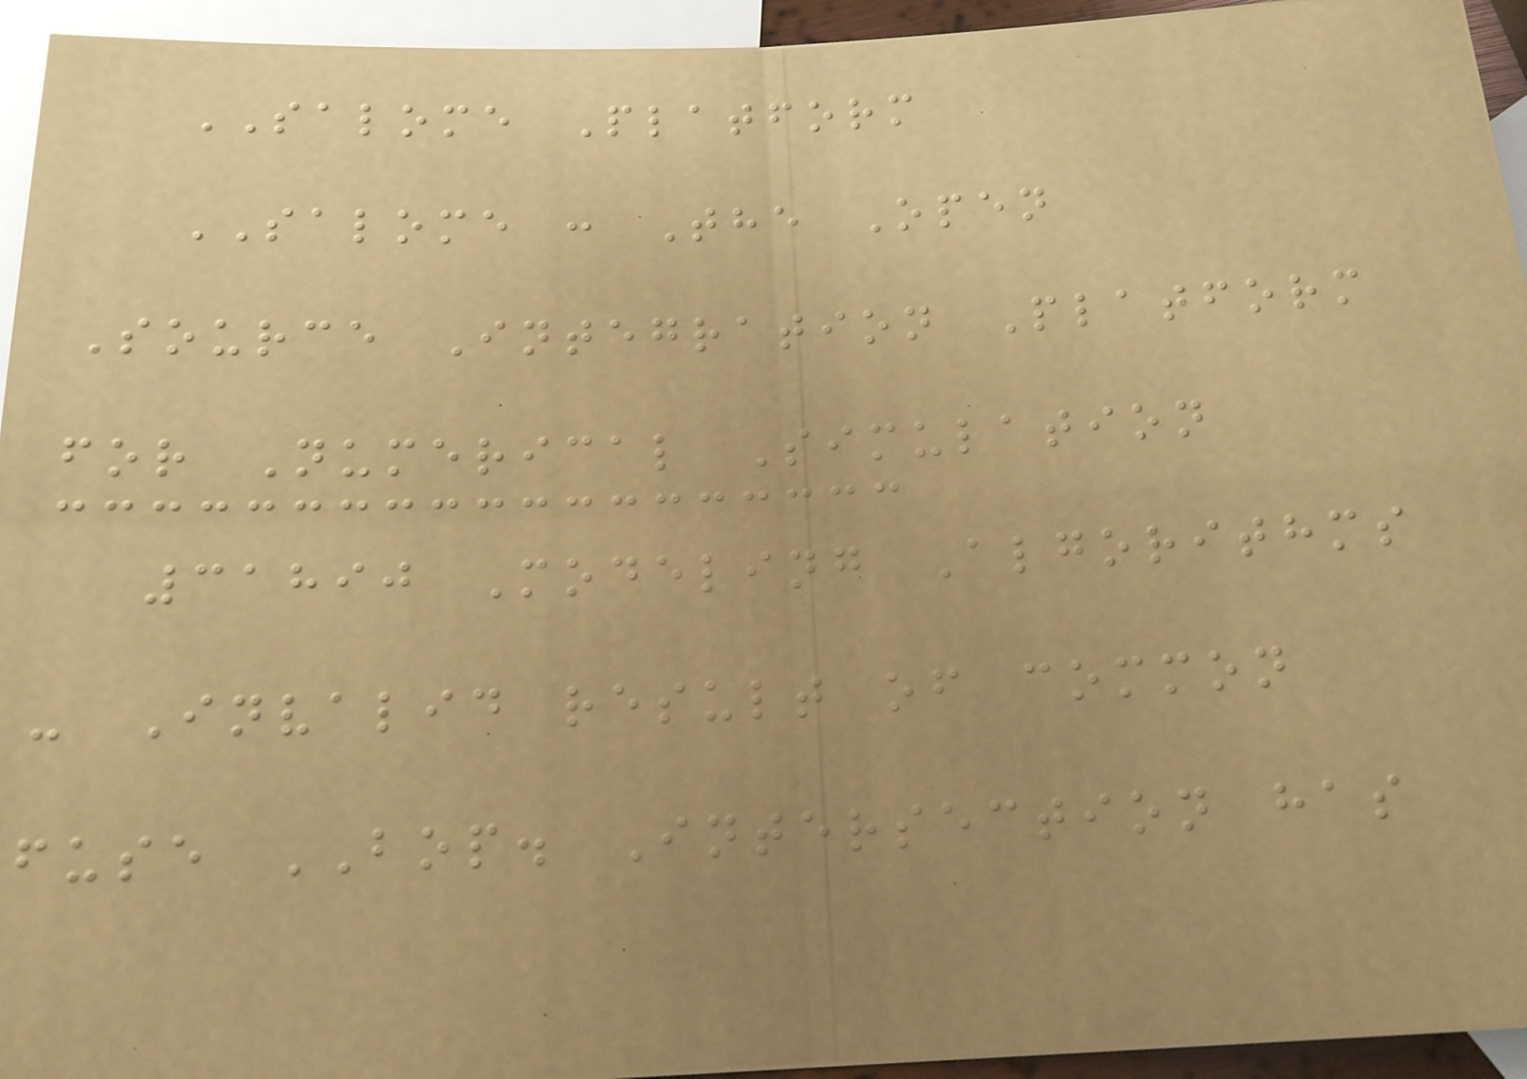SALOME Platform
SALOME : The Open
Source Integration Platform
for Numerical Simulation
31890 Modeling Algorithms
- Invalid result of common
fuse BOP. Intersection has
